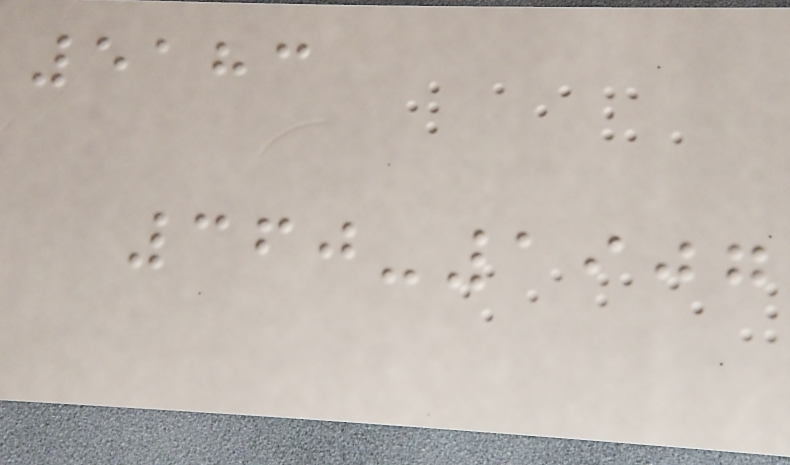5183
360-1907
